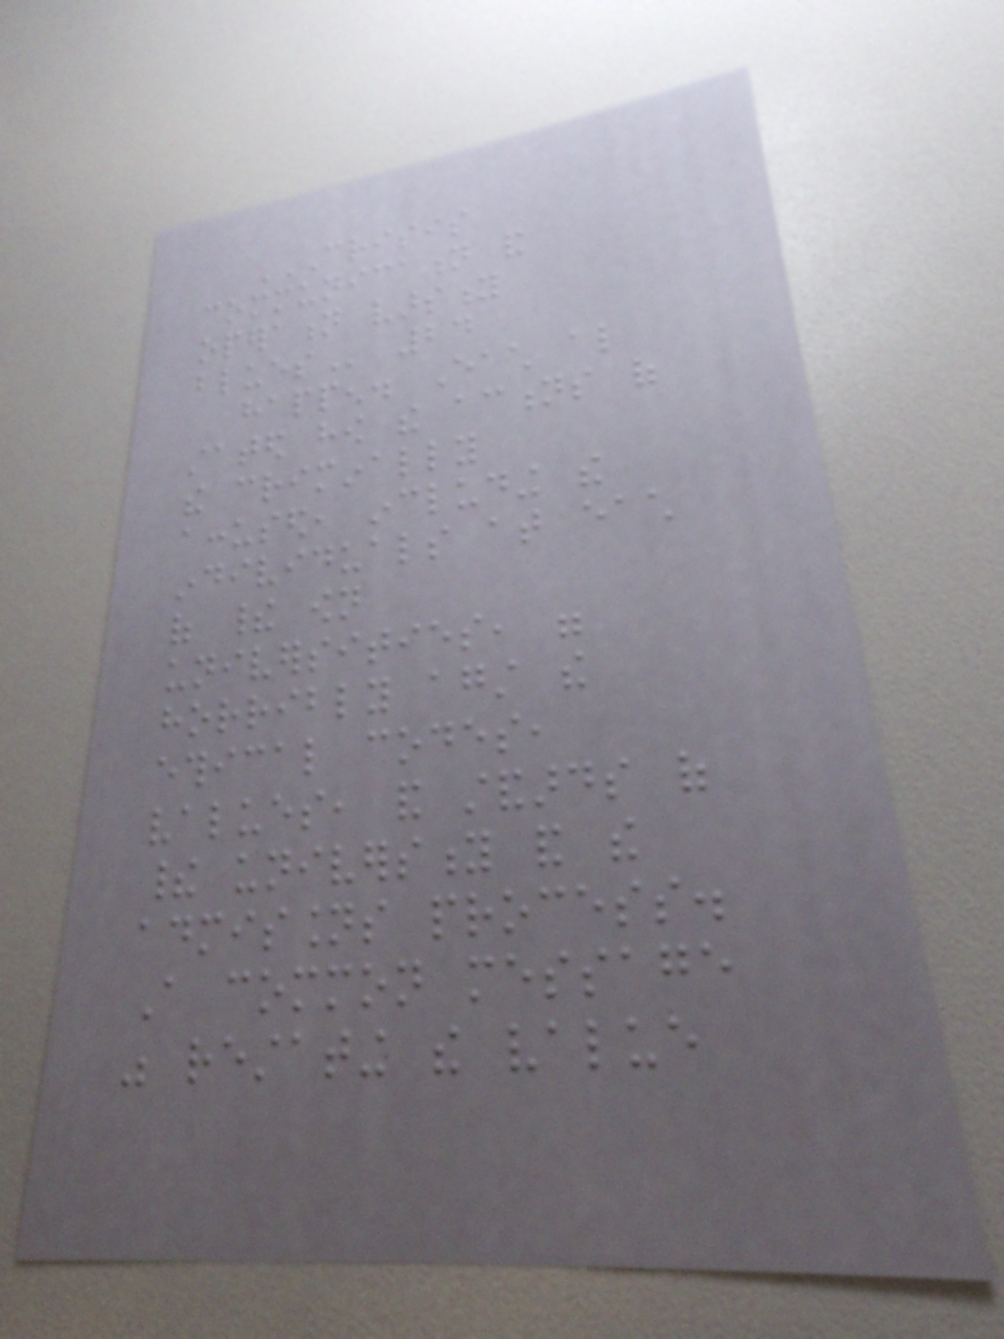CRISIS
COMMUNICATION AND
OPERATION VARSITY
BLUES 24
happen. Each also
stated how the actions of
the criminally
accused, including the
individuals at each
of their own
universities, were
horribly against the
ethical codes,
values, and standards of
their university and the
admissions process.
A common message
was restating the value
